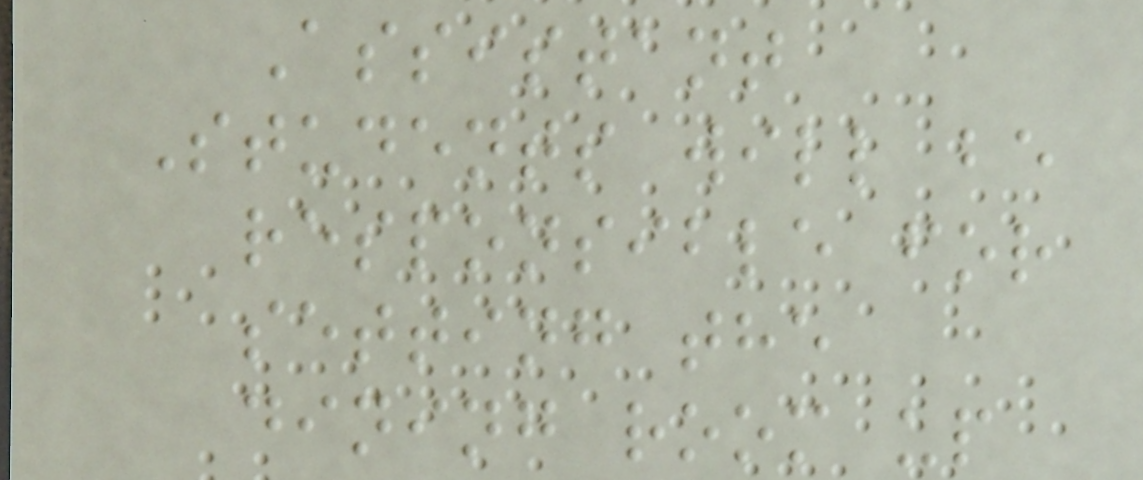Assistant
Students will be
responsible for
setting the
dining room up
